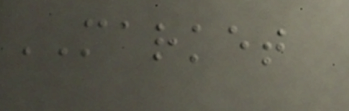MARKET
